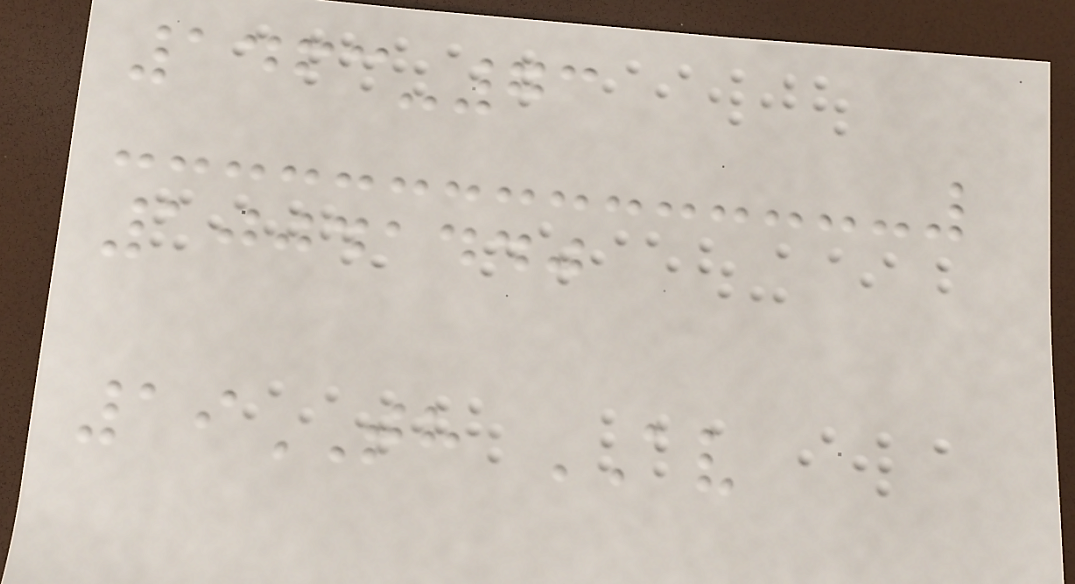1463-73
10041440
19TH AV
